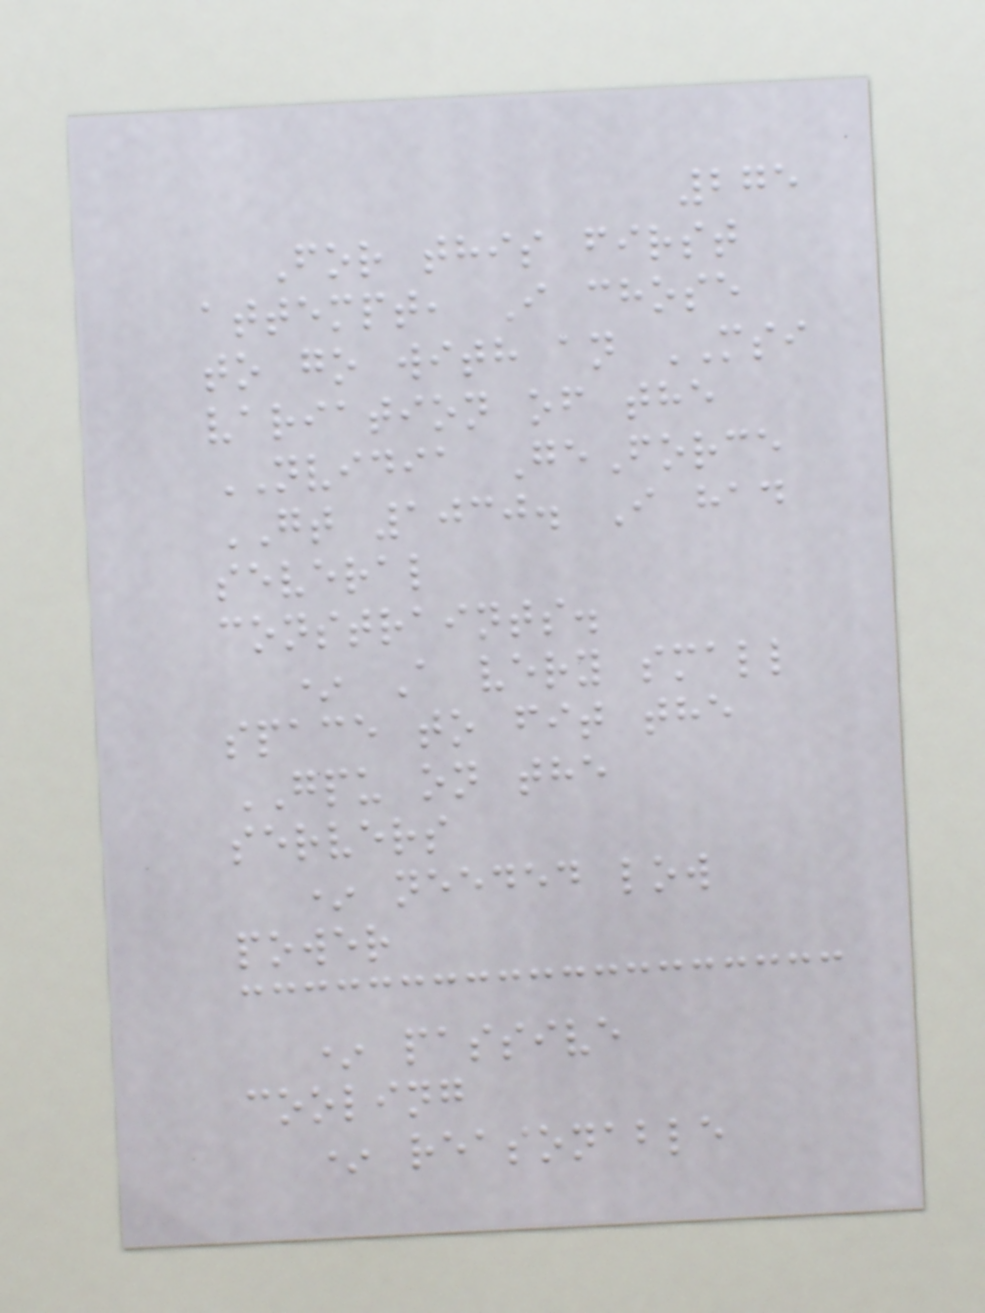275
For this first
attempt, I chose
to go with an MSI
variation of the
NVIDIA GeForce
GT 1030. I had
several
constraints.
* A very small
space to fit the
GPU on the
servers
* needed low
power
* passive
cooling
* reasonable
